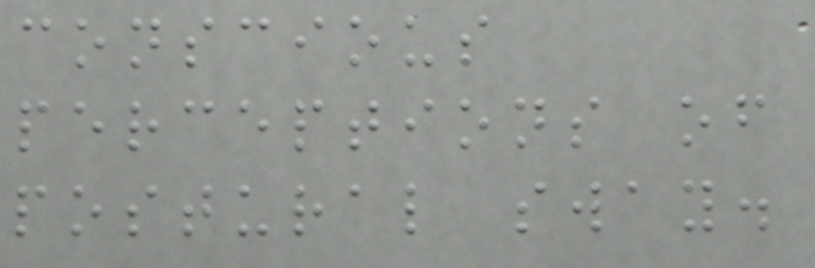conscious
perceptions of
postural sway.
